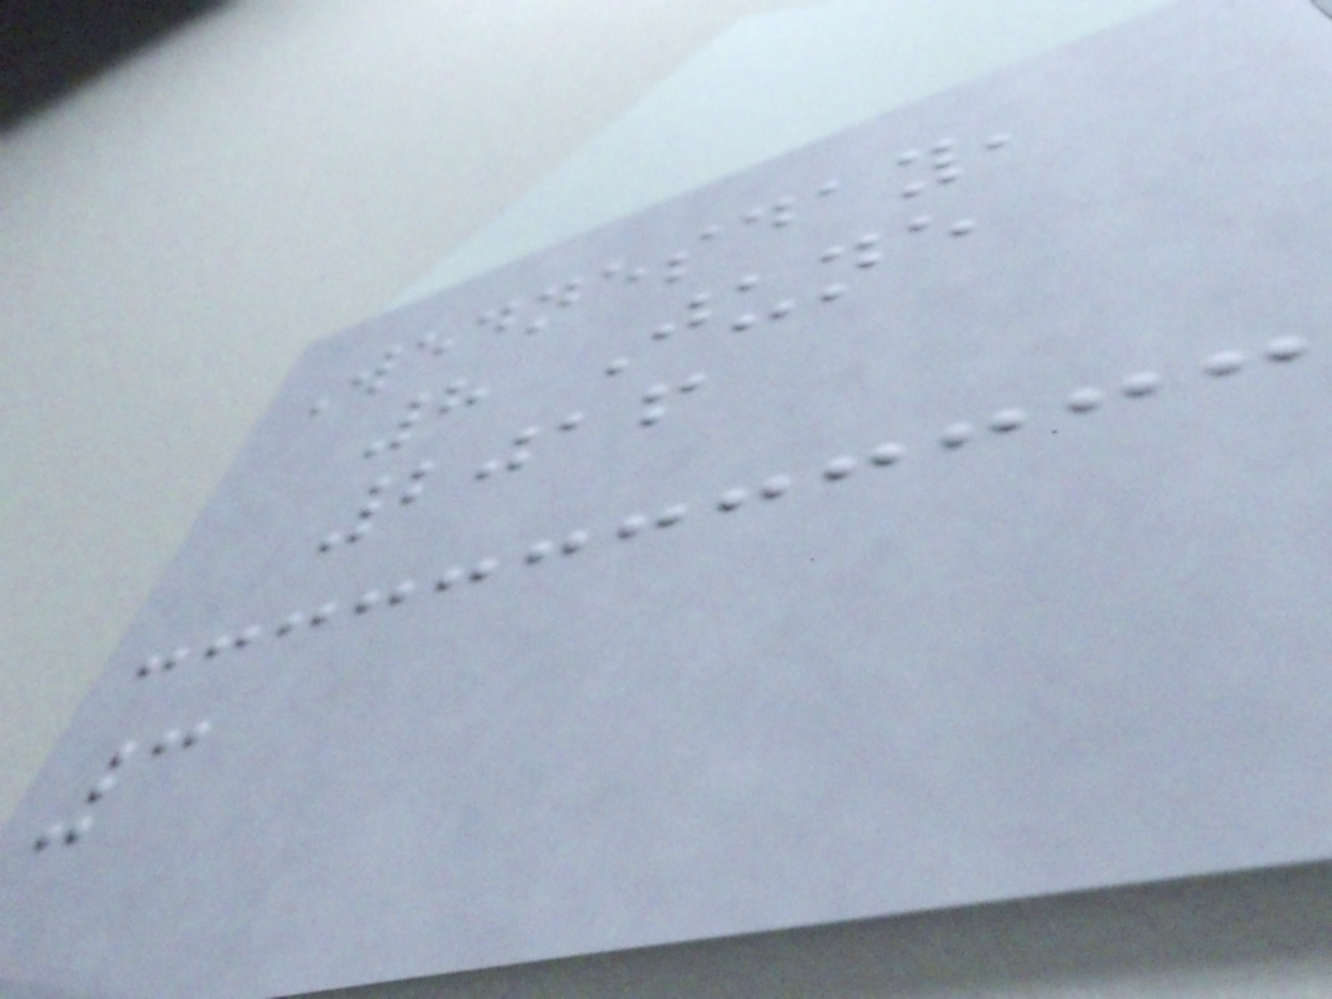Wednesday,
8 June
2016
3
